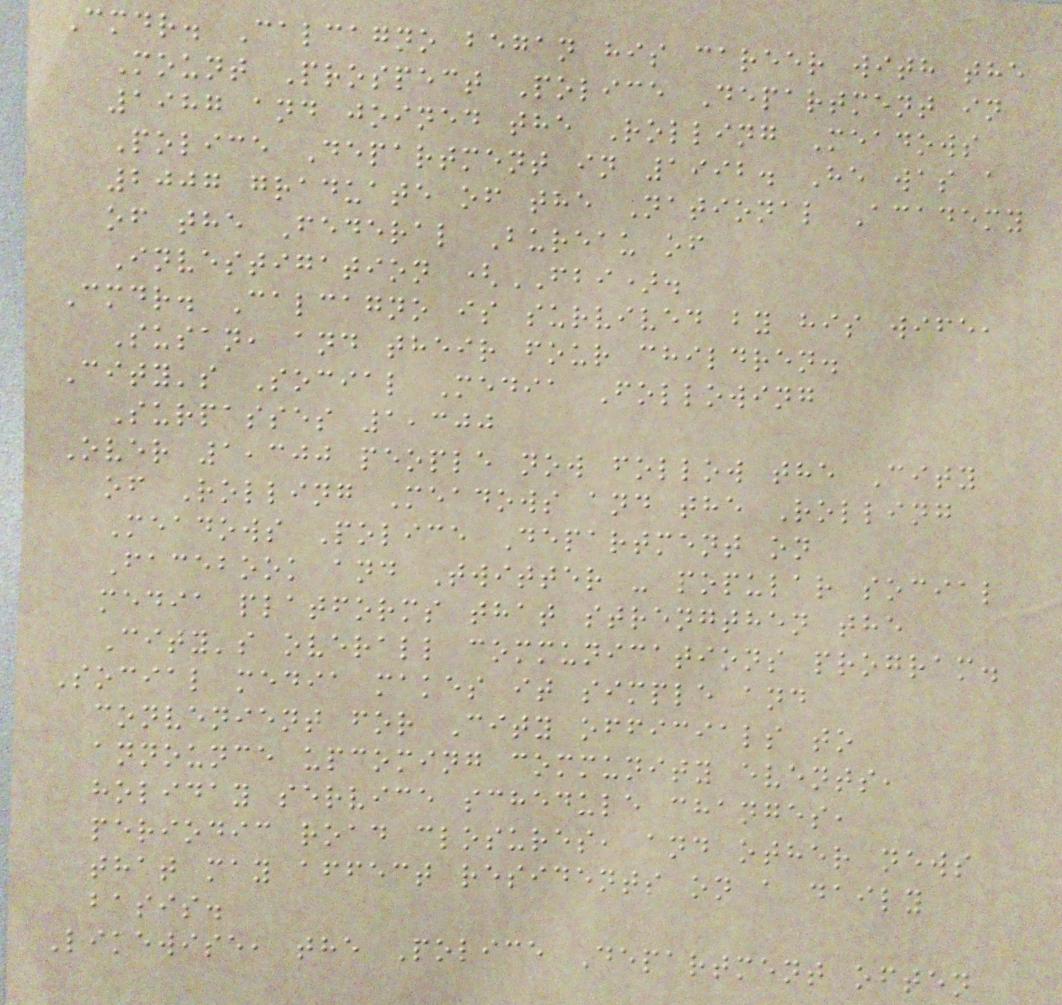Cmdr. Calcagno began his career with the
Mount Prospect Police Department in
1987 and joined the Rolling Meadows
Police Department in 1992. He was a
2007 graduate of the National Academy
of the Federal Bureau of
Investigation (FBI).
Cmdr. Calcagno is survived by his wife,
Susan, and their four children.
City's Social Media Following
Surpasses 1,300
Over 1,300 people now follow the City
of Rolling Meadows and the Rolling
Meadows Police Department on
Facebook and Twitter - popular social
media platforms that strengthen the
City's overall communications program.
Social media makes it simple and
convenient for City officials to
announce upcoming community events,
holiday service schedule changes,
periodic road closures, and other news
that may affect residents on a daily
basis.
Likewise, the Police Department often
